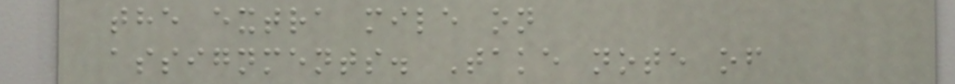the extra mile on
assignments. Take note of
